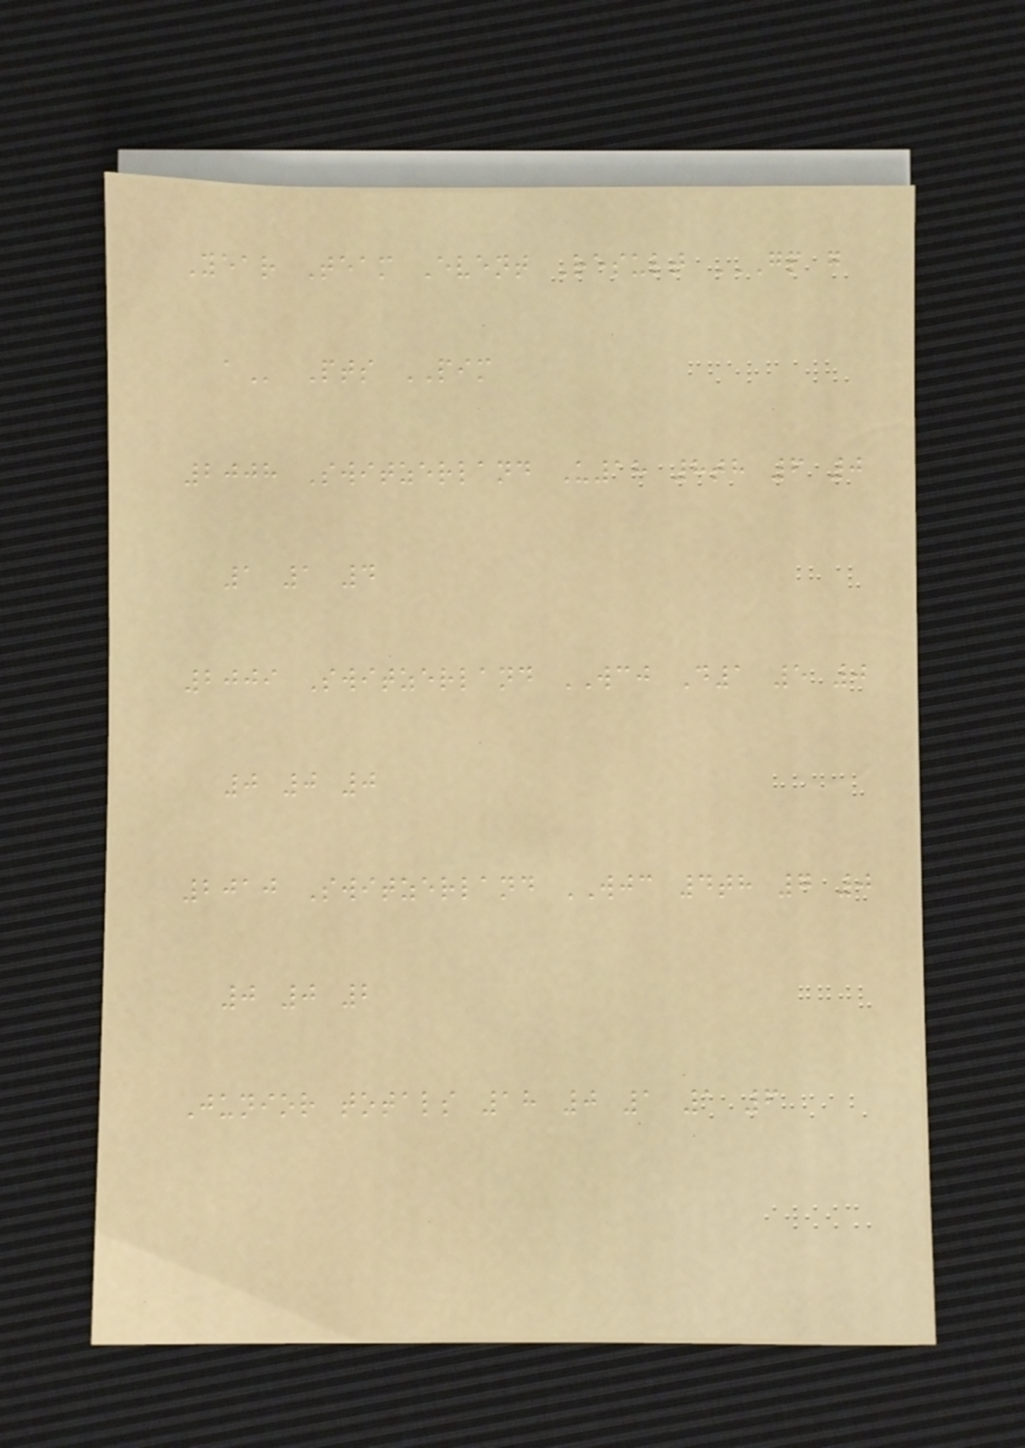Year Team Event Result GP G
A Pts PIM
2008 Switzerland U18 8th 6 0
1 1 4
2009 Switzerland WCJ D1 5 0
0 0 0
2010 Switzerland WJC 4th 7 0
0 0 2
Junior totals 18 0 1 1 6
